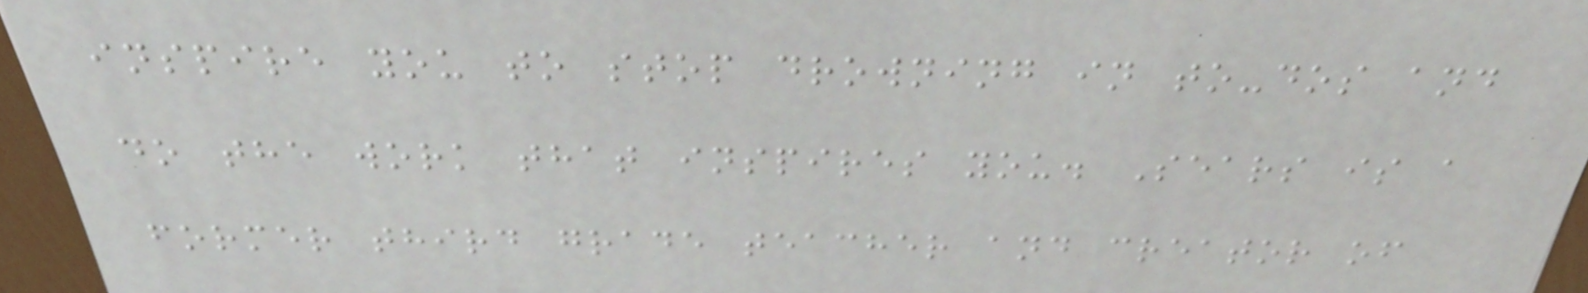inspire you to stop drowning in to-dos and
do the work that inspires you. Sears is a
former third grade teacher and creator of
